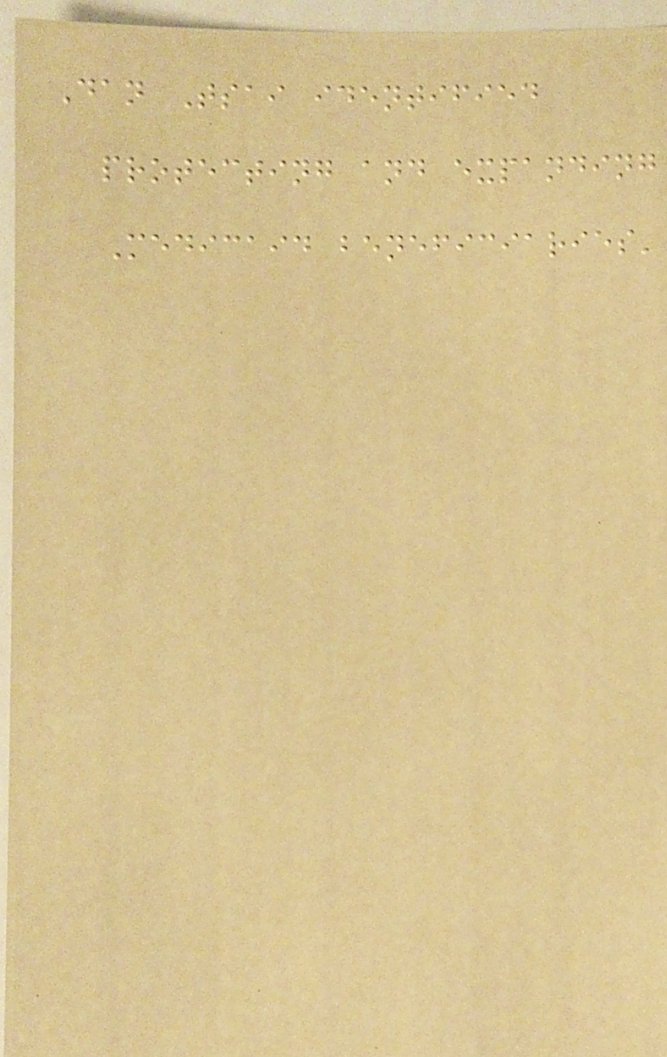Dan Tsai identified
protecting and expanding
Medicaid beneficiaries'
